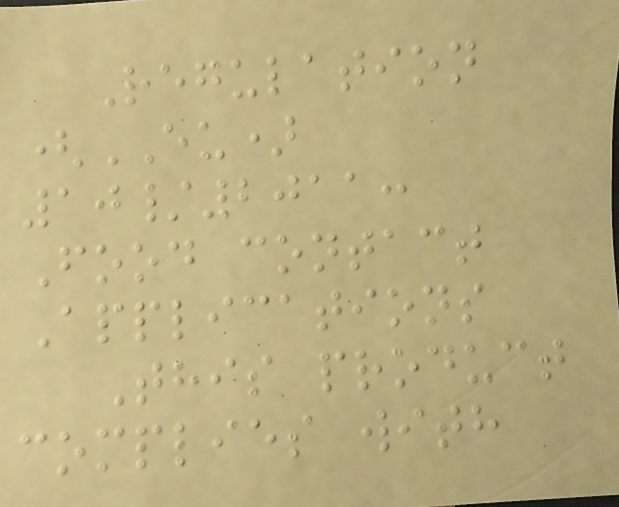Regulation
(EU)
10/2011:
Food contact
Applications
This product
complies with
